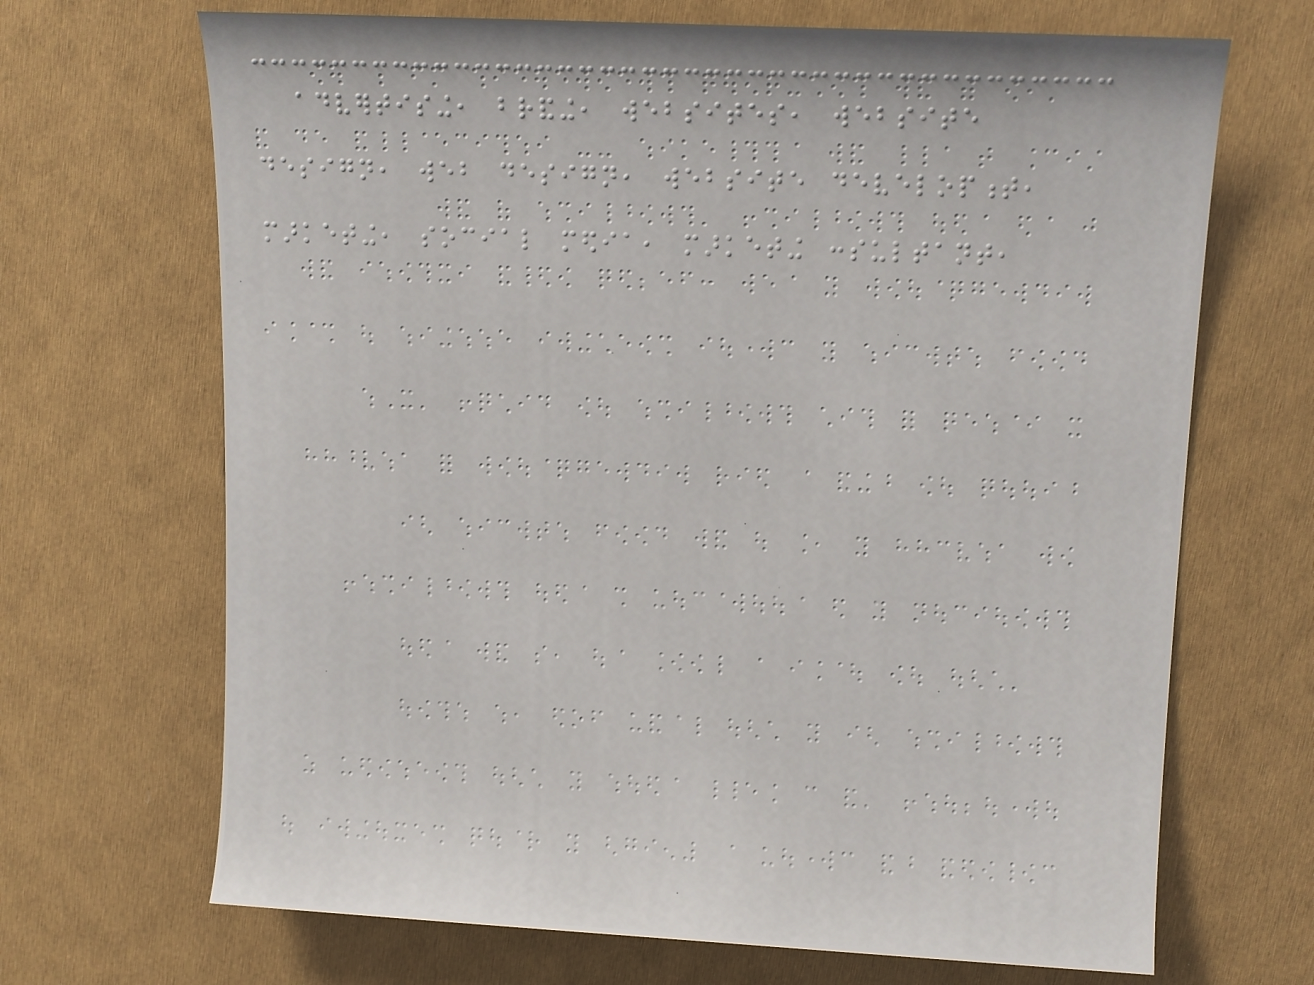advertising, branding, websites, website
design, web design, website development,
marketing, social media, marketing consultant,
